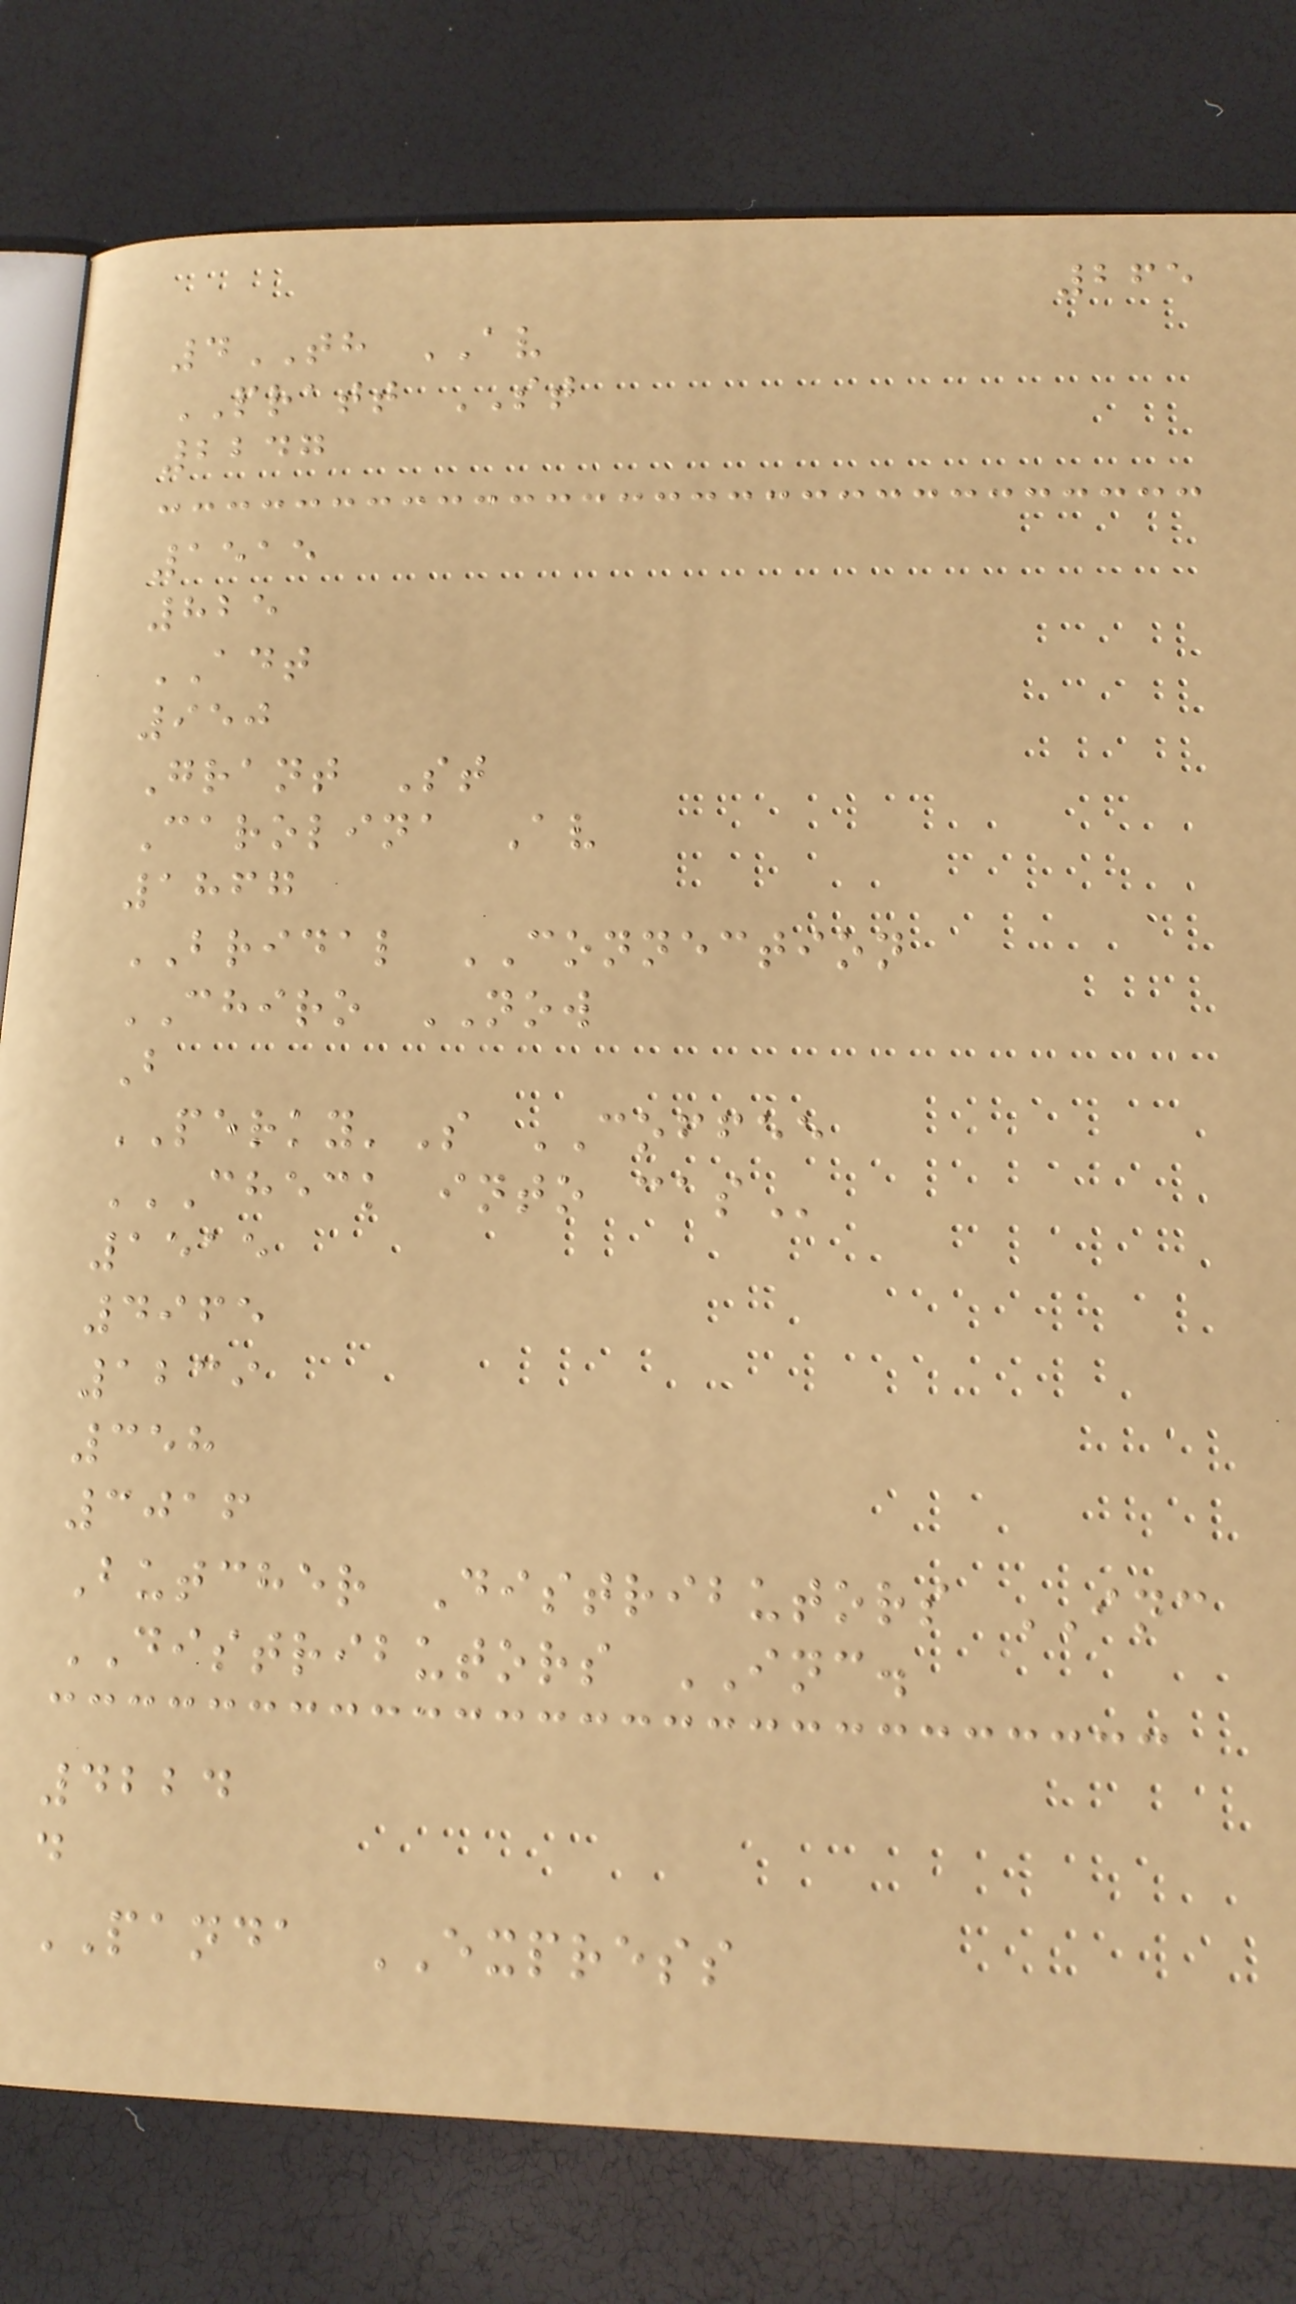265
4TH AV
PRATT ST
2247
1515
825
ADT
950
Grant St
Carolina Av
1867
BRIDAL CONNECTION
CHIRO NOW
B
PERKY'S COFFEE
CHECK INTO CAS
1515
4965
1239
358
3016
Butcher Distributors INC
DISTRIBUTORS INC.
4224
d
PANDA EXPRESS
